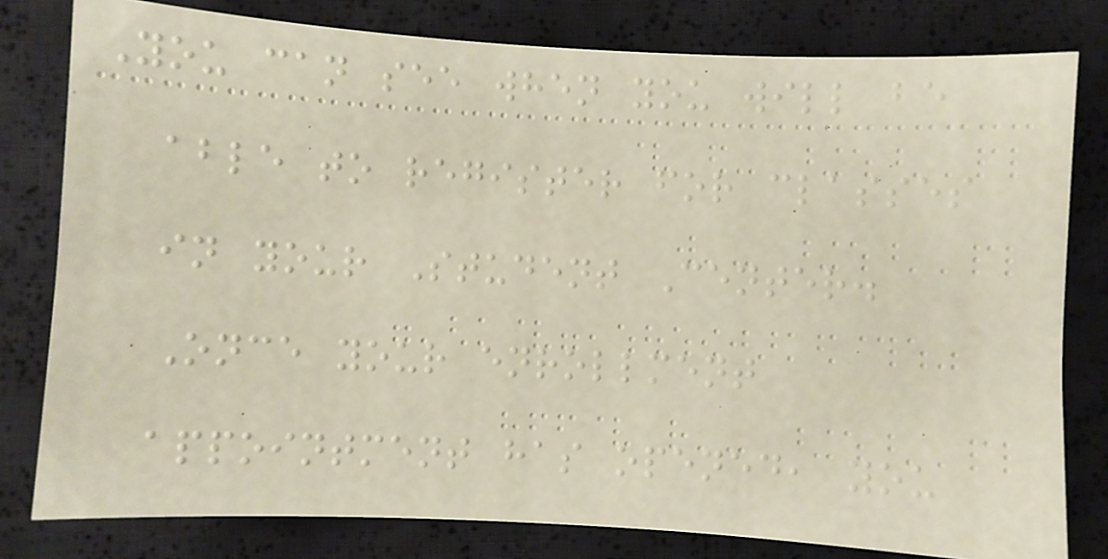You can see when you will be
able to register for classes
in your Student Center.
Once your enrollment
appointment has opened, you
